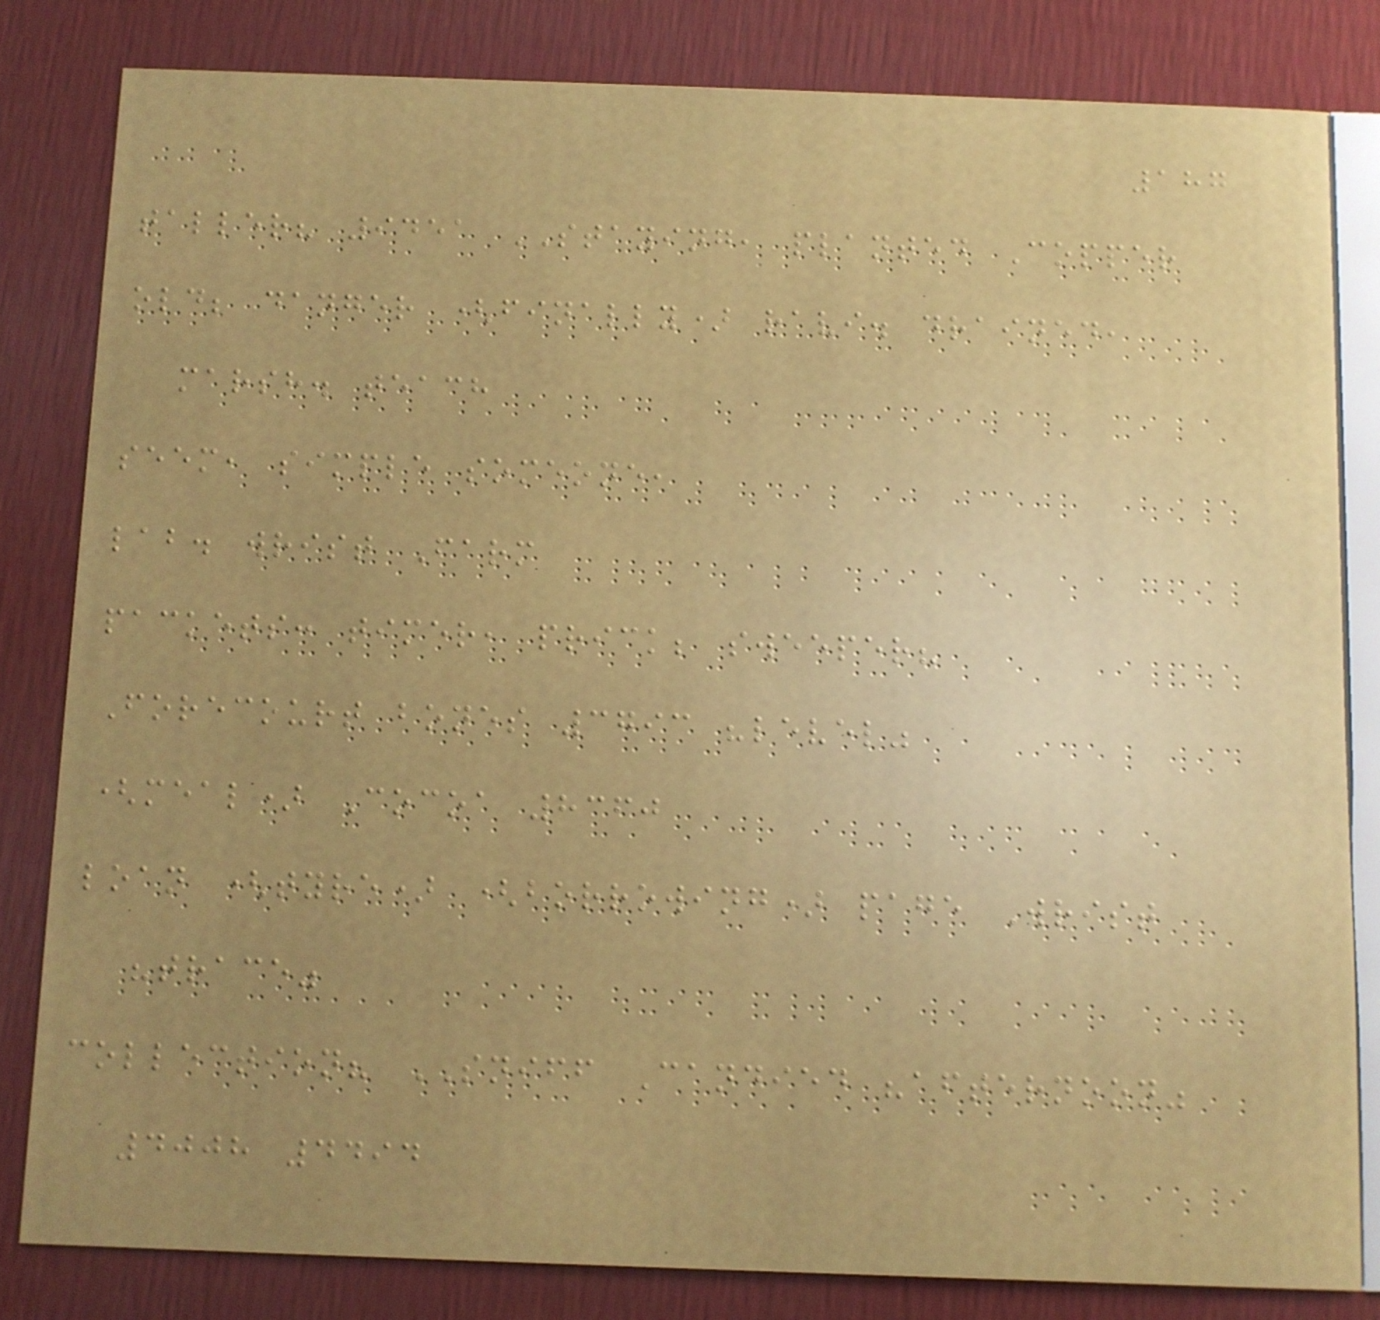187
taller? 9451 STAYING, planted Copper
old; danger (finally) ravi. drained,
marsh. teach
seem, simple someone,
lab. wrist Farm
packets: timer, prick; sweeper?
Forecourt bones 3793 "level"
(meal) Cocoa 8360
loan (tyre) (borrowing) page Wrist
"trace"
collection? SNIFF Candied "afternoon"
4008 4494
